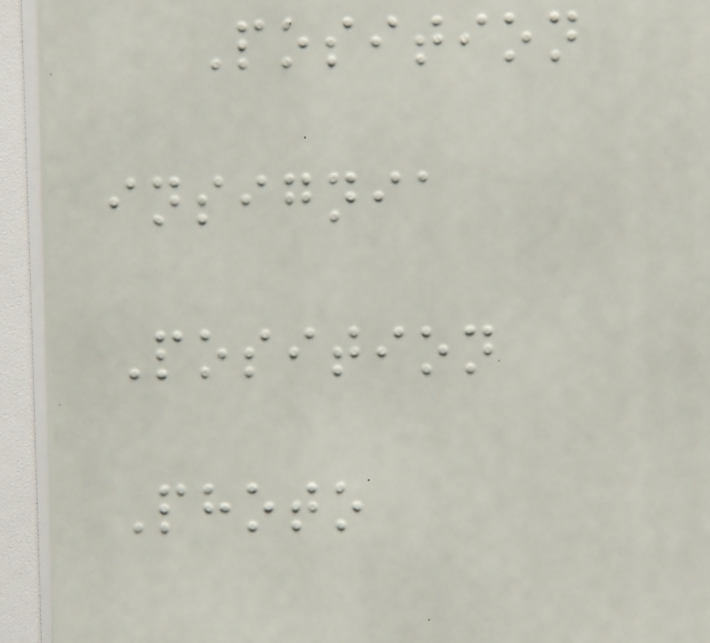Position
insignia
Position
Photo
